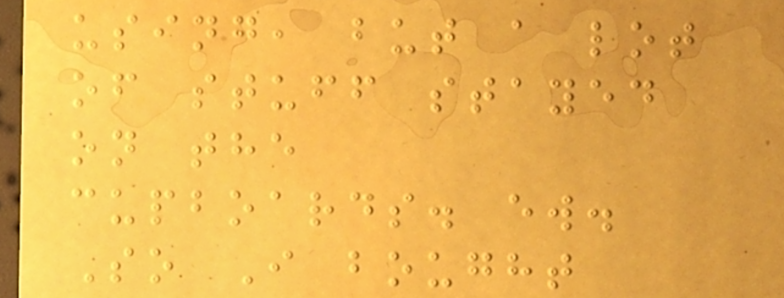using, but a lot
of stuff stayed
on the
cupboards. ew.
So I bought
